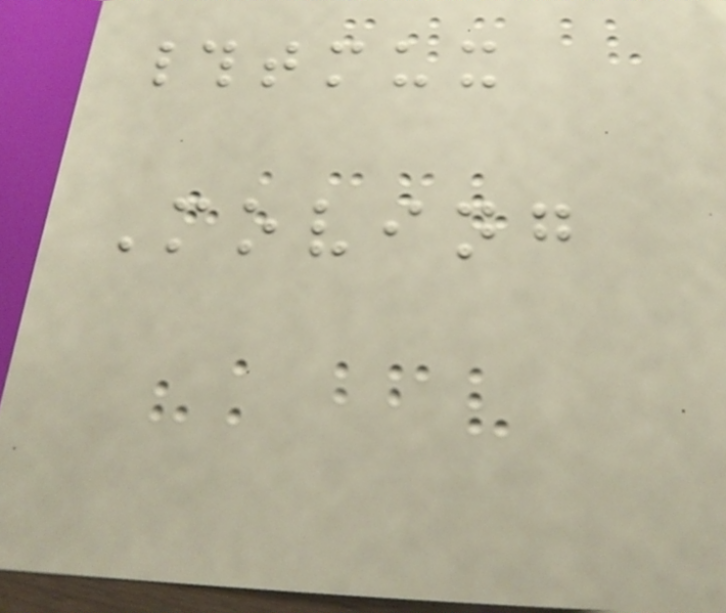#tmux
Moving
